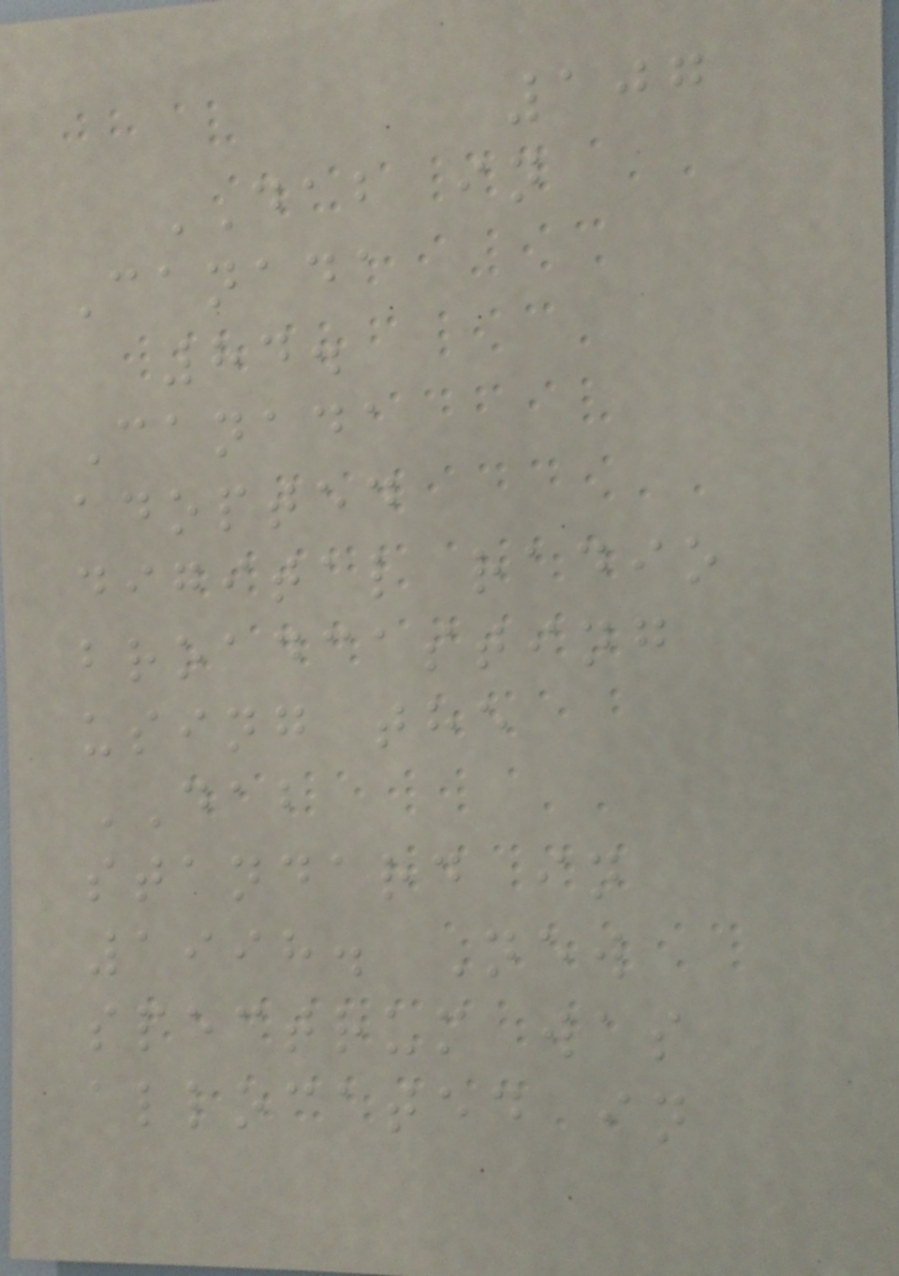107
DAB in
Canada
84.
Canada
adopted
digital radio
broadcasting
using the
DAB
standard in
1998. New
spectrum was
allocated in
